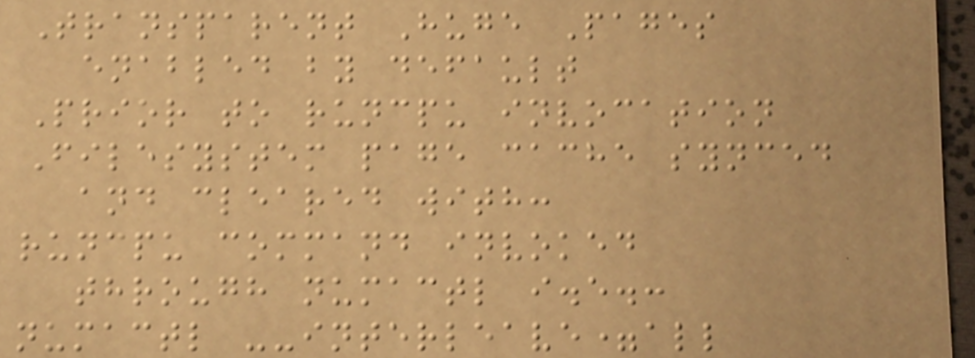Transparent Huge Pages
enabled by default
Prior to runcpu invocation
Filesystem page cache synced
and cleared with:
runcpu command invoked
through numactl i.e.:
numactl --interleave=all
